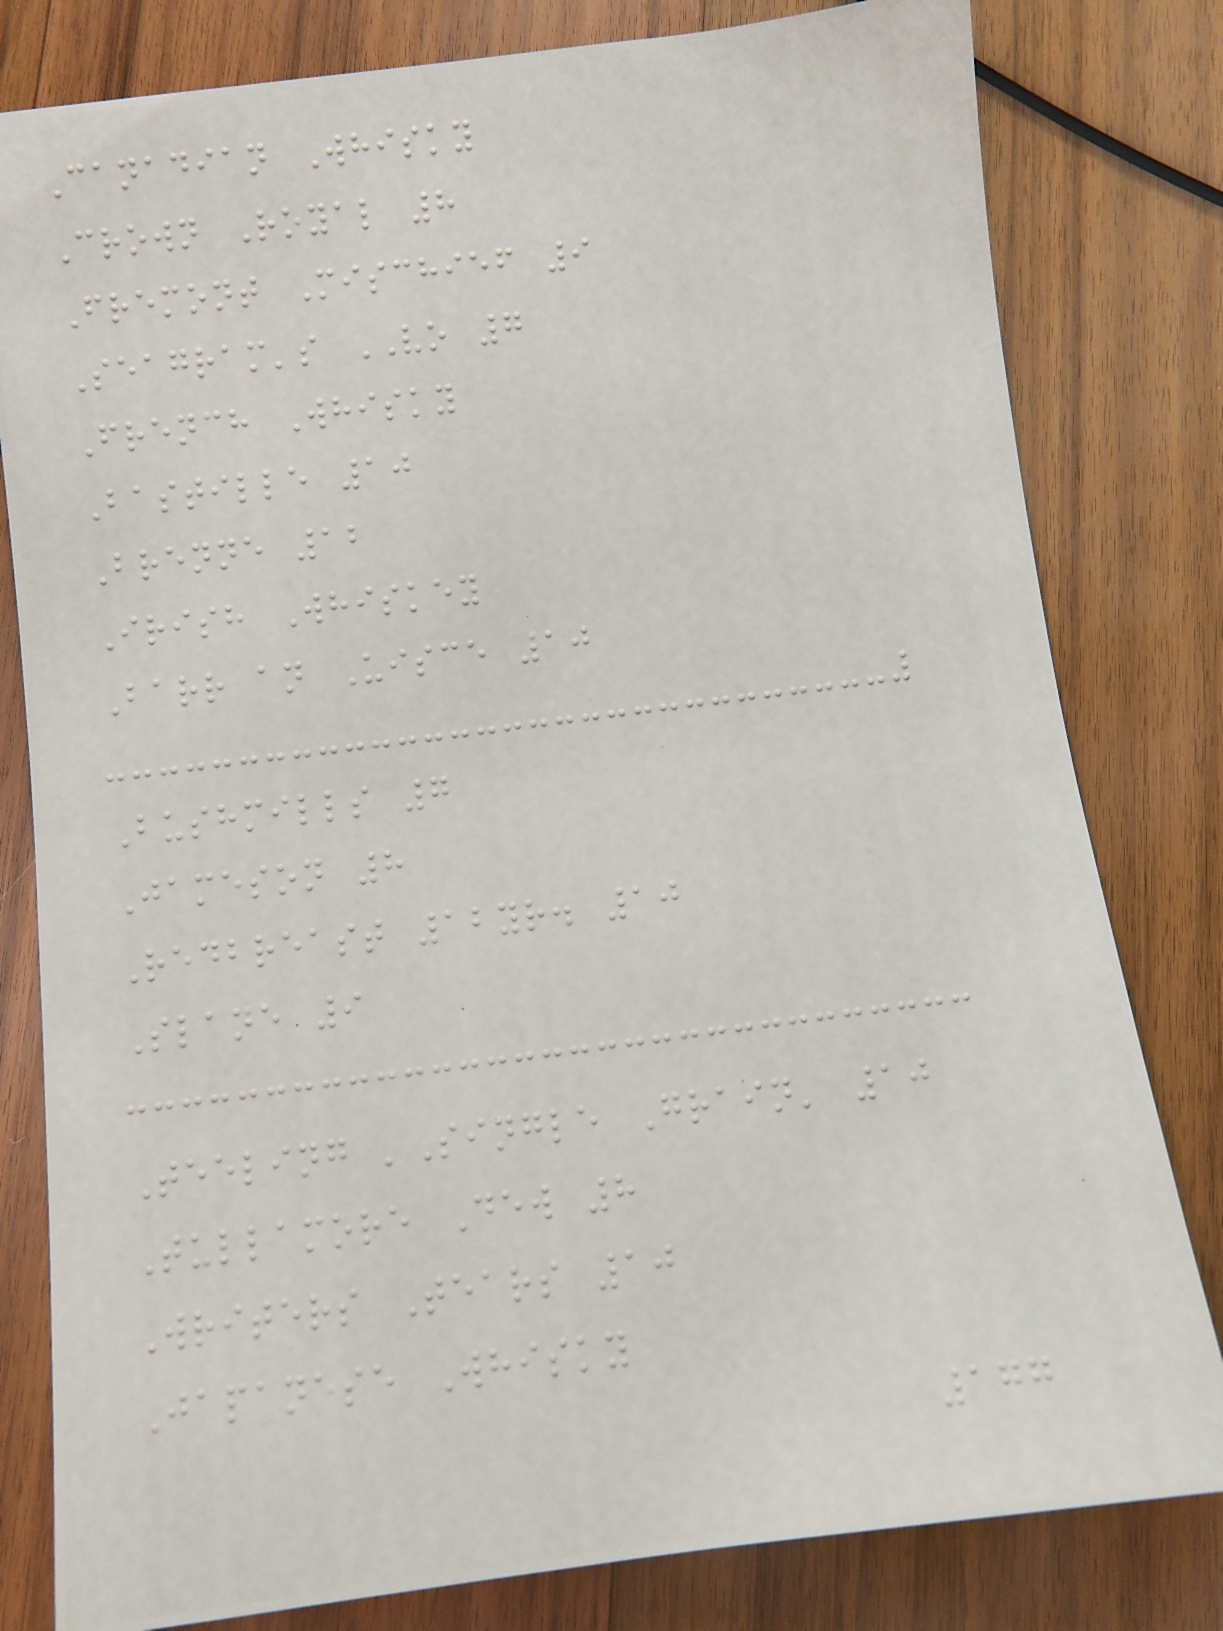Canadian Whisky
Crown Royal 8
Fremont Mischief 9
Seagram's VO 7
French Whisky
Bastille 10
Brenne 12
Irish Whiskey
Barr an Uisce 10
Bushmills 7
Jameson 8
Redbreast 12yr. 10
Slane 9
Teeling 'Single Grain' 10
Tullamore Dew 8
Writers Tears 10
Japanese Whisky
177
